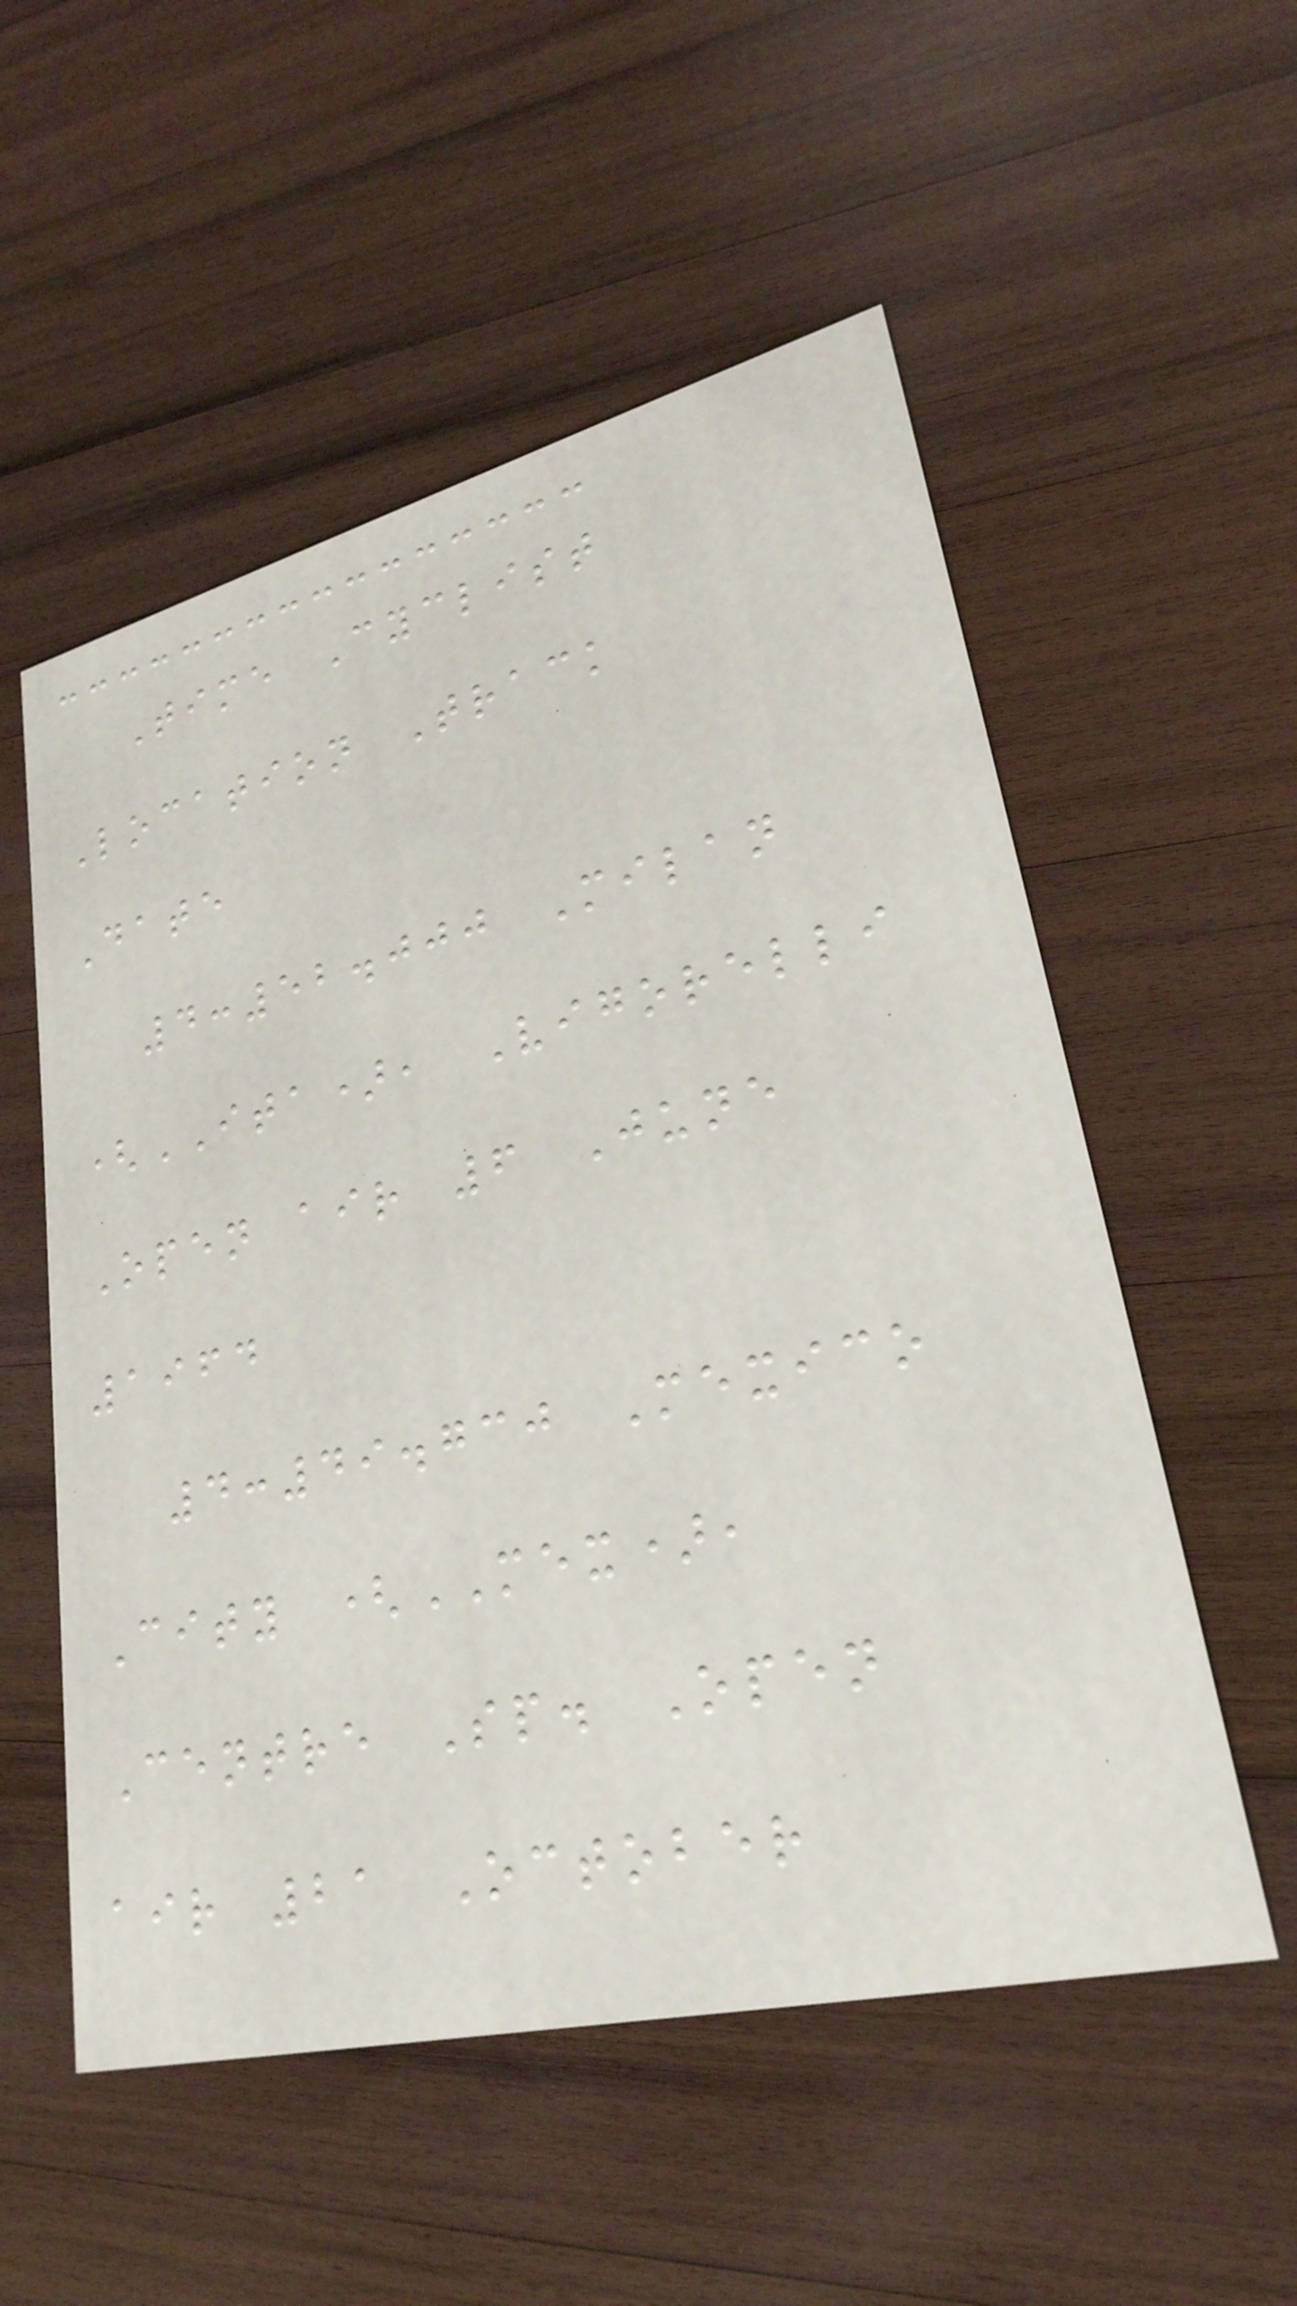Time Cyclist
Location Track
Date
4:52.000 Milan
(ITA), Vigorelli
Open air 6 June
1964
4:49.730 Mexico
City (MEX),
Centre Sp. Open
air 21 October
